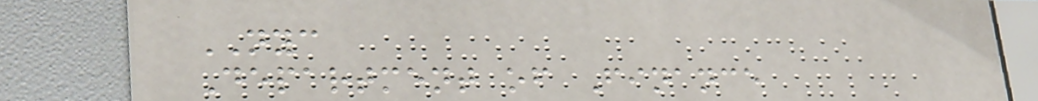NYC
Department of Finance
